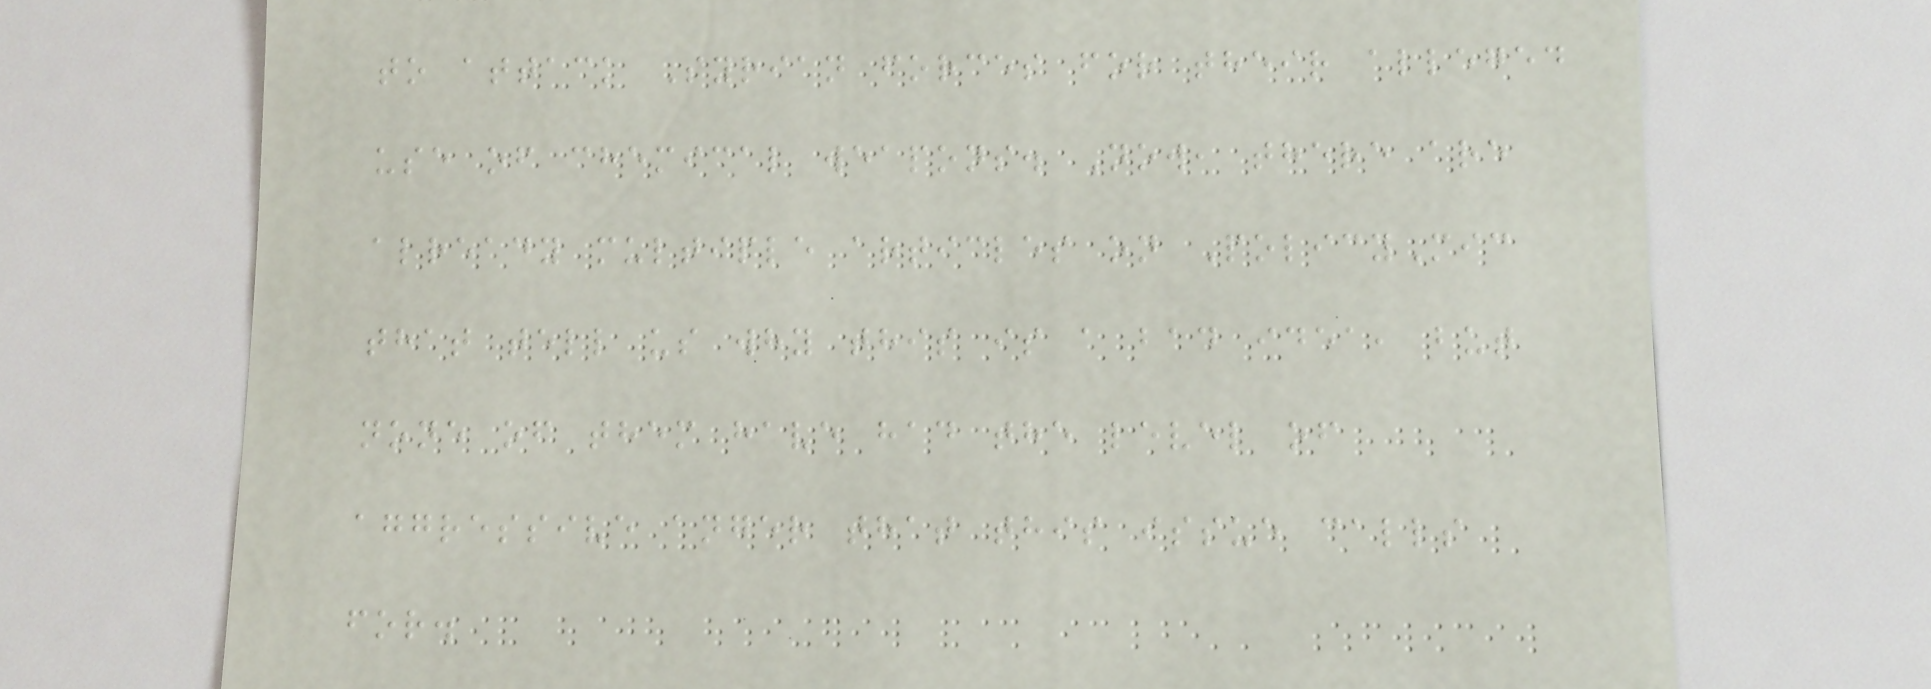to attack Syrian forces for their alleged
use of chemical weapons. Now, there are
already multiple articles on PolicyMic
that tell us why this is a bad idea, but
none of them have had the level of
aggressive anger that this issue calls
for.
